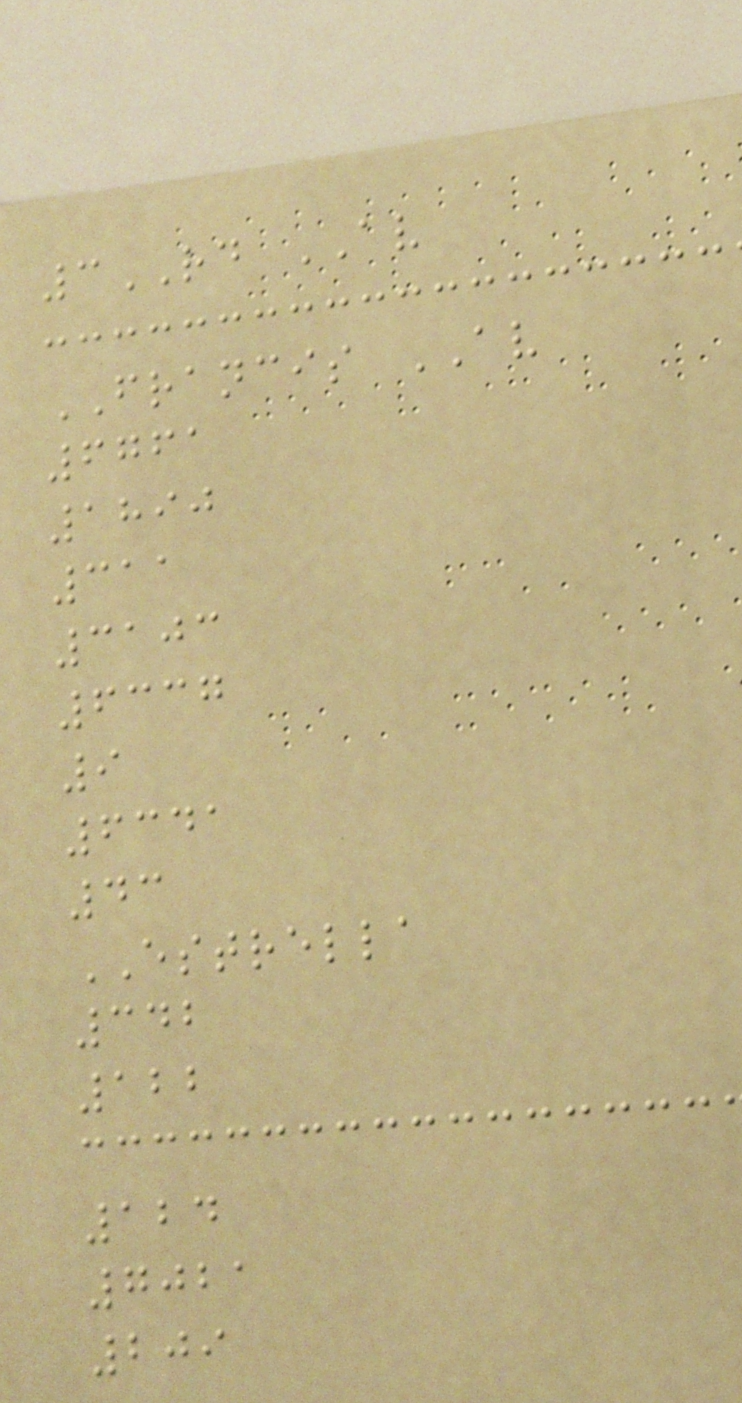3RD AV
FRANCIS AV
6761
1890
311
3103
6337
9
6341
43
ESTRELLA
342
122
124
7021
209
